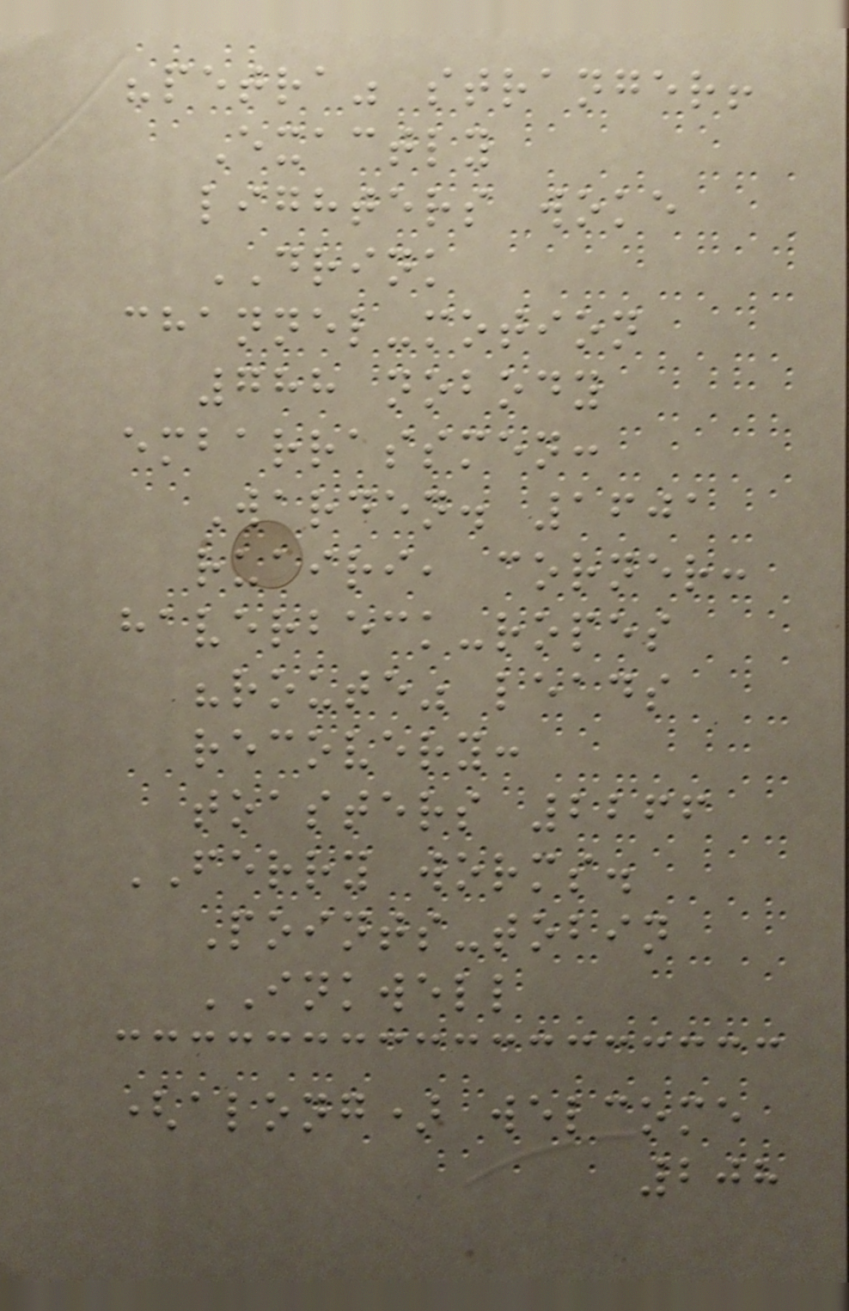"petra" stranger!
Exactly
lighters woke
DRINK
channel-motion
788 nobody
embarrassmen:
Warden. 1601
ruairi, corner:
haverbeck-ropes
"route" leads
recovery:
toasters 2266
FERRY worms.
Points-tobin
INKWELL
(along) welcome
208
